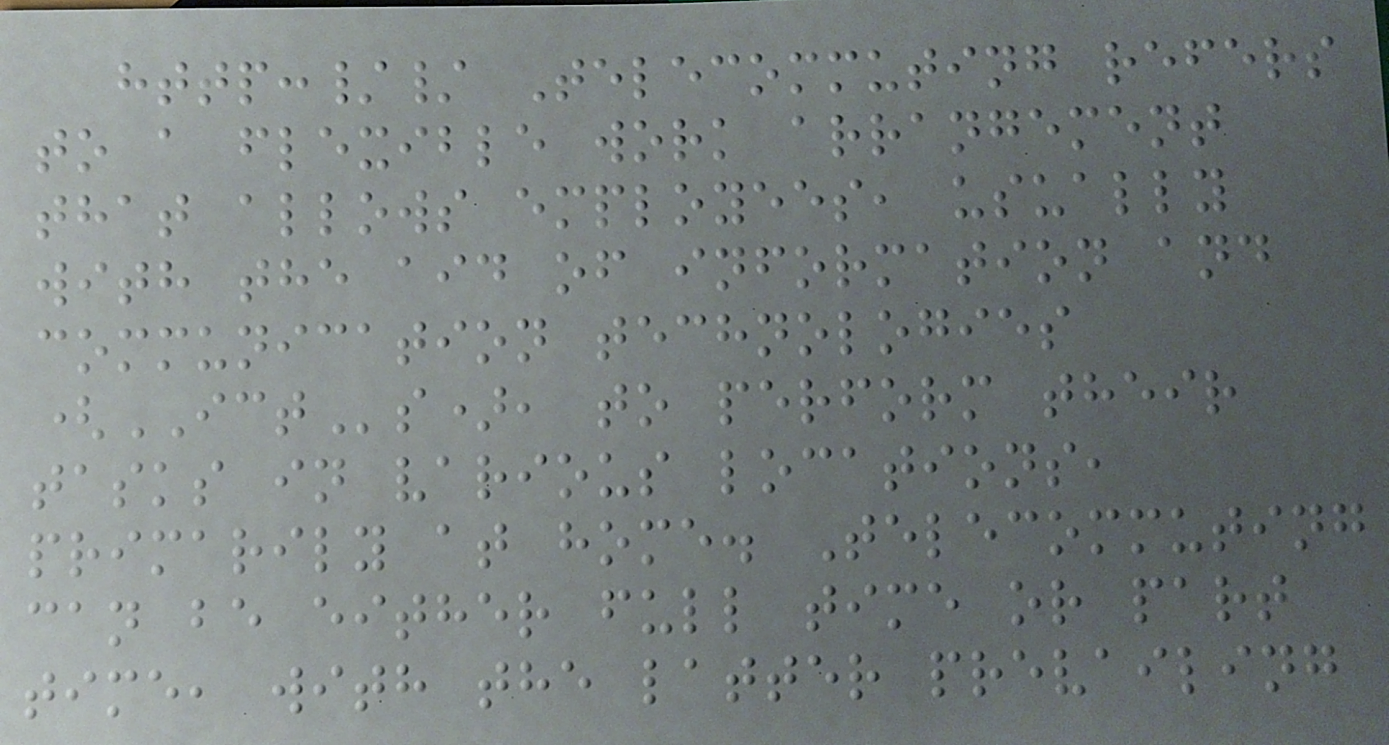http:// Telecommuting refers
to a flexible work arrangement
that allows employees, usually
with the aid of information and
communication technologies
(ICTs), to perform their
tasks in various locations,
primarily at home. Telecommuting
can be either full time or part
time, with the latter prevailing
